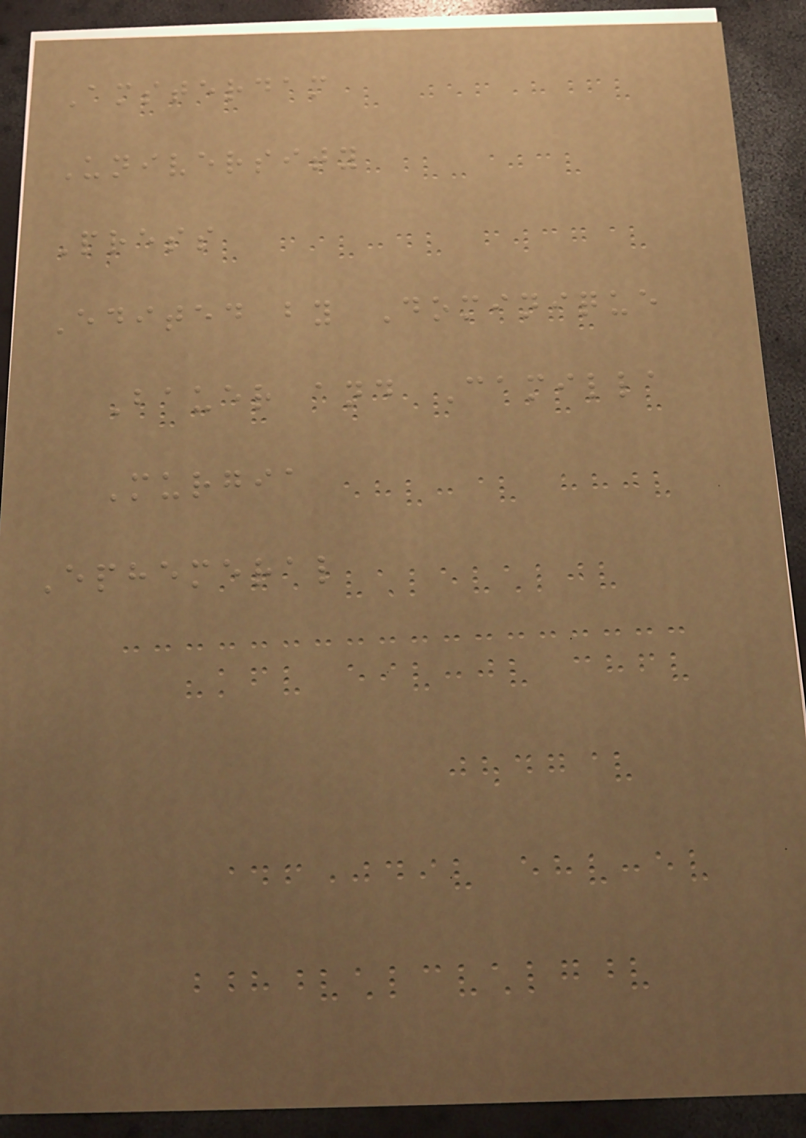Amsterdam
University
Press
Edited by Dominique
Bauer and Camilla
Murgia
Ephemeral
